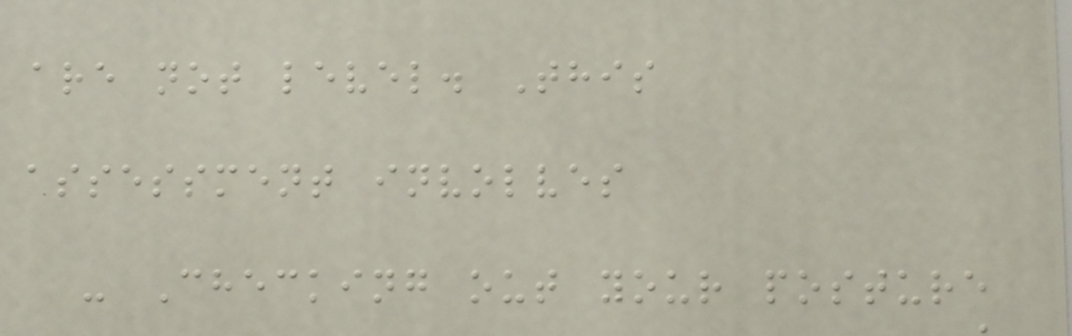are not level. This
assessment involves
- Checking out your posture
